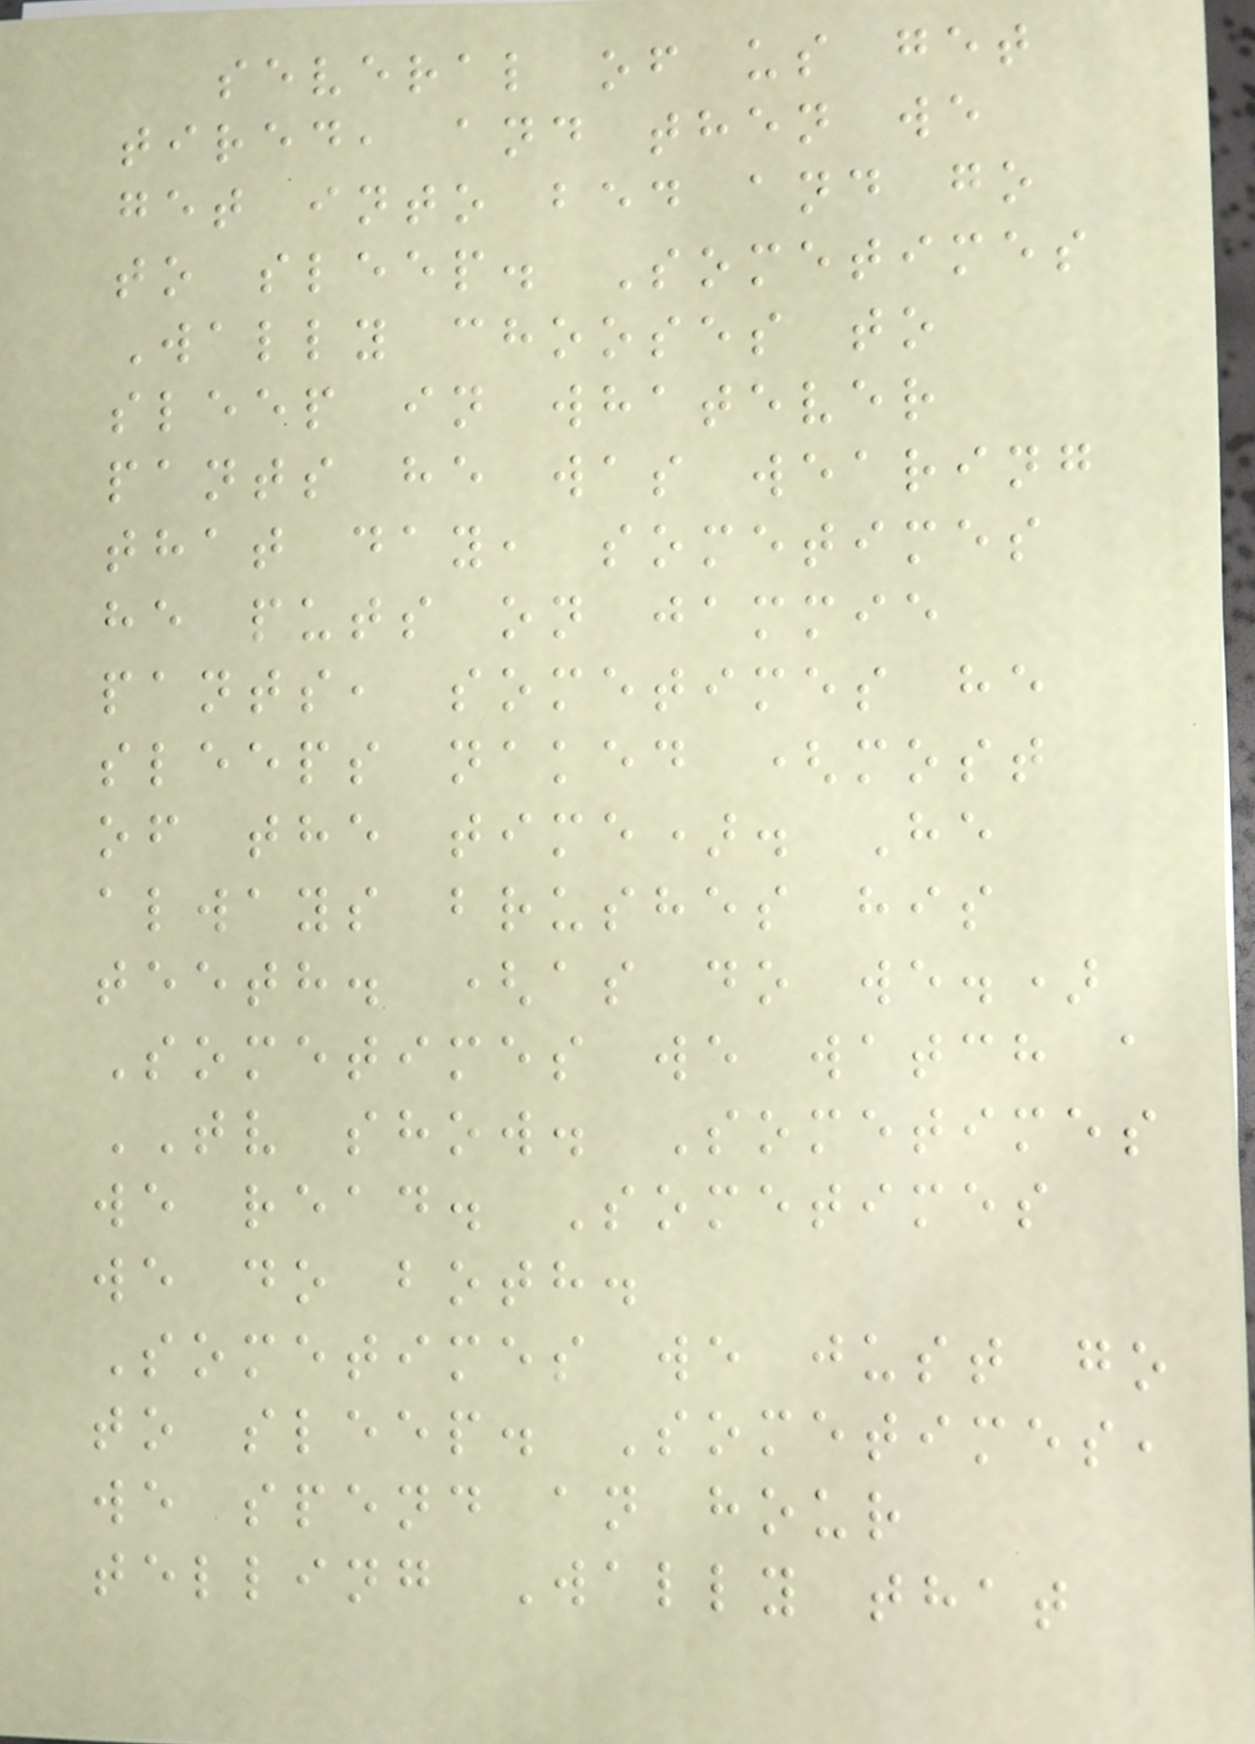several of us get
tired, and then we
get into bed and go
to sleep. Sometimes
Wally chooses to
sleep in whatever
pants he was wearing
that day, sometimes
he puts on jammie
pants, sometimes he
sleeps naked (most
of the time). He
always brushes his
teeth. (as do we.)
Sometimes we watch a
TV show. Sometimes
we read. Sometimes
we do both.
Sometimes we just go
to sleep. Sometimes,
we spend an hour
telling Wally that
